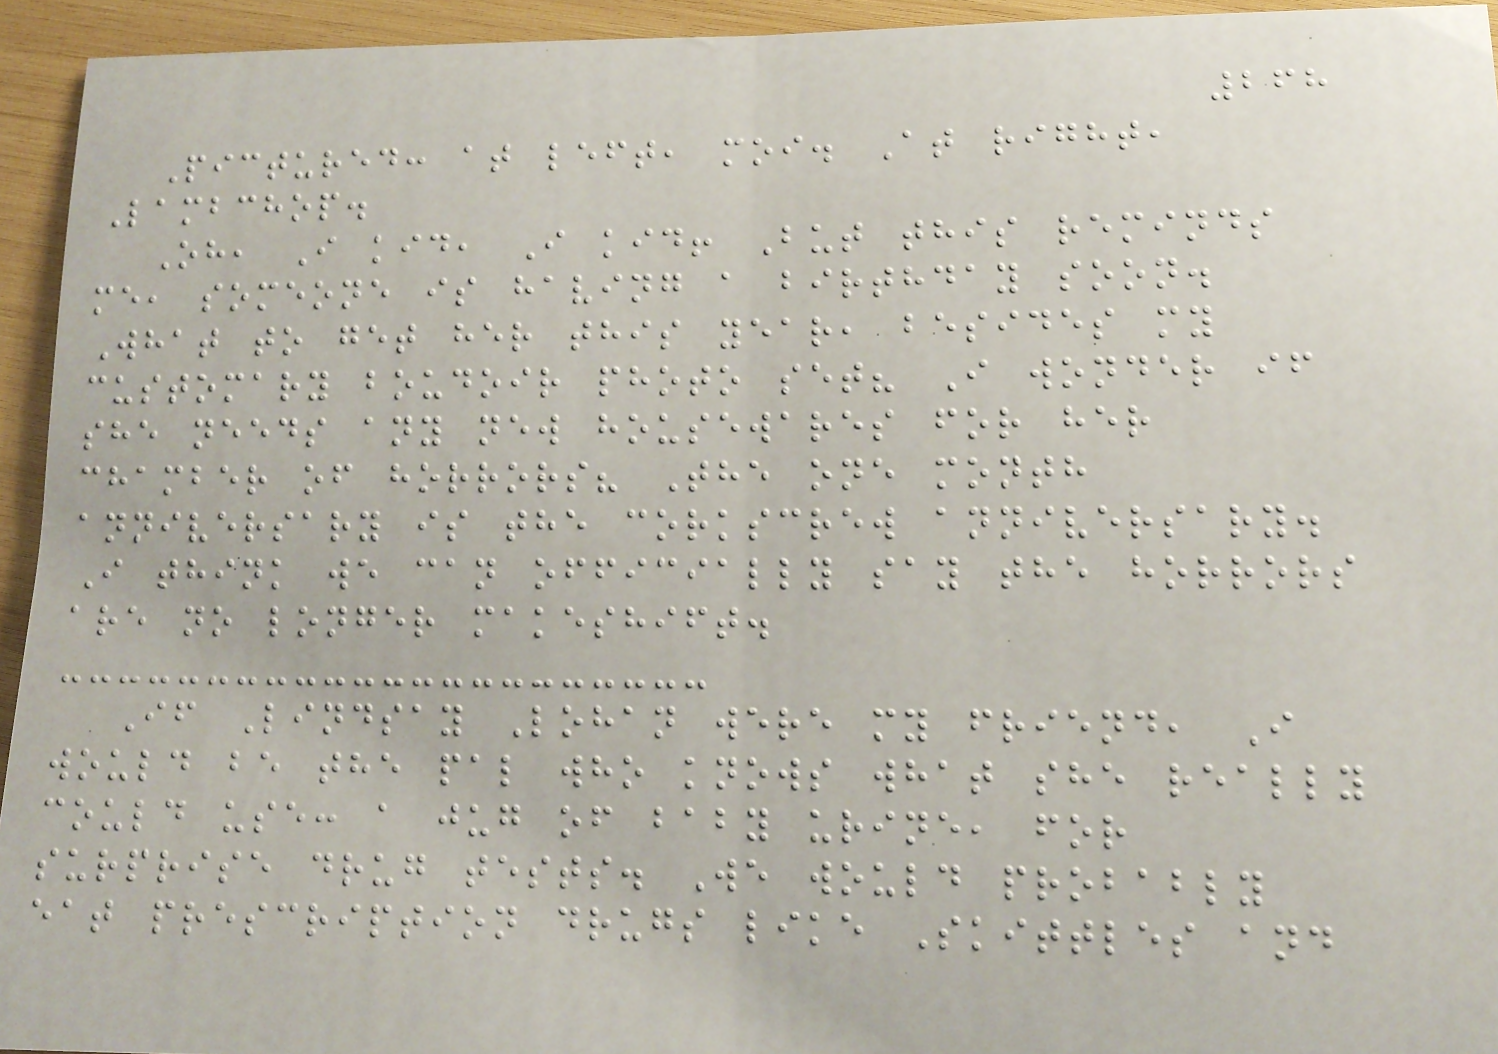268
Pictured: at left, moi. At right,
Lambchop.
Oh, I kid, I kid! But this reminds
me, someone is having a birthday soon.
What to get her this year, besides my
customary boudoir photo set? I wonder if
she needs any new housewares for her
chamber of horrors? The one month
anniversary is the corkscrew anniversary.
I think we can officially say the horrors
are no longer makeshift.
If Lindsay Lohan were my friend, I
would be the pal who knows what she really
could use: a jug of baby urine, for
surprise drug tests. We would probably
eat prescription drugs like Skittles and
